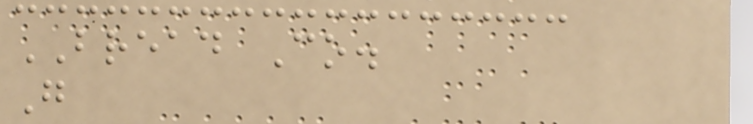BREAD Co.
G
